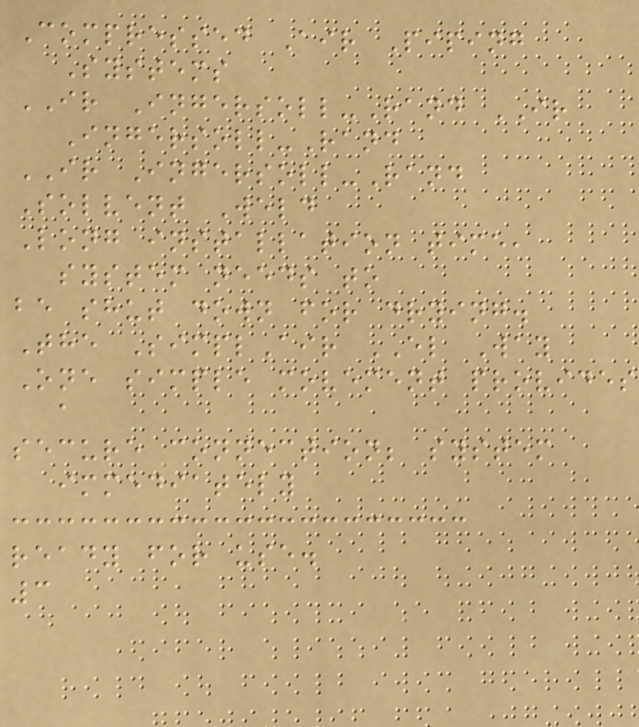Compressed Air Piping
Systems
IR Ingersoll-Rand IR
Ingersoll-Rand
IR Ingersoll-Rand
Solvent Weld
Long installation time,
system needs to
be shut down for drying.
The SimplAir EL Way
One simple movement provides
a
secure connection; system
immediately
ready for use.
3
